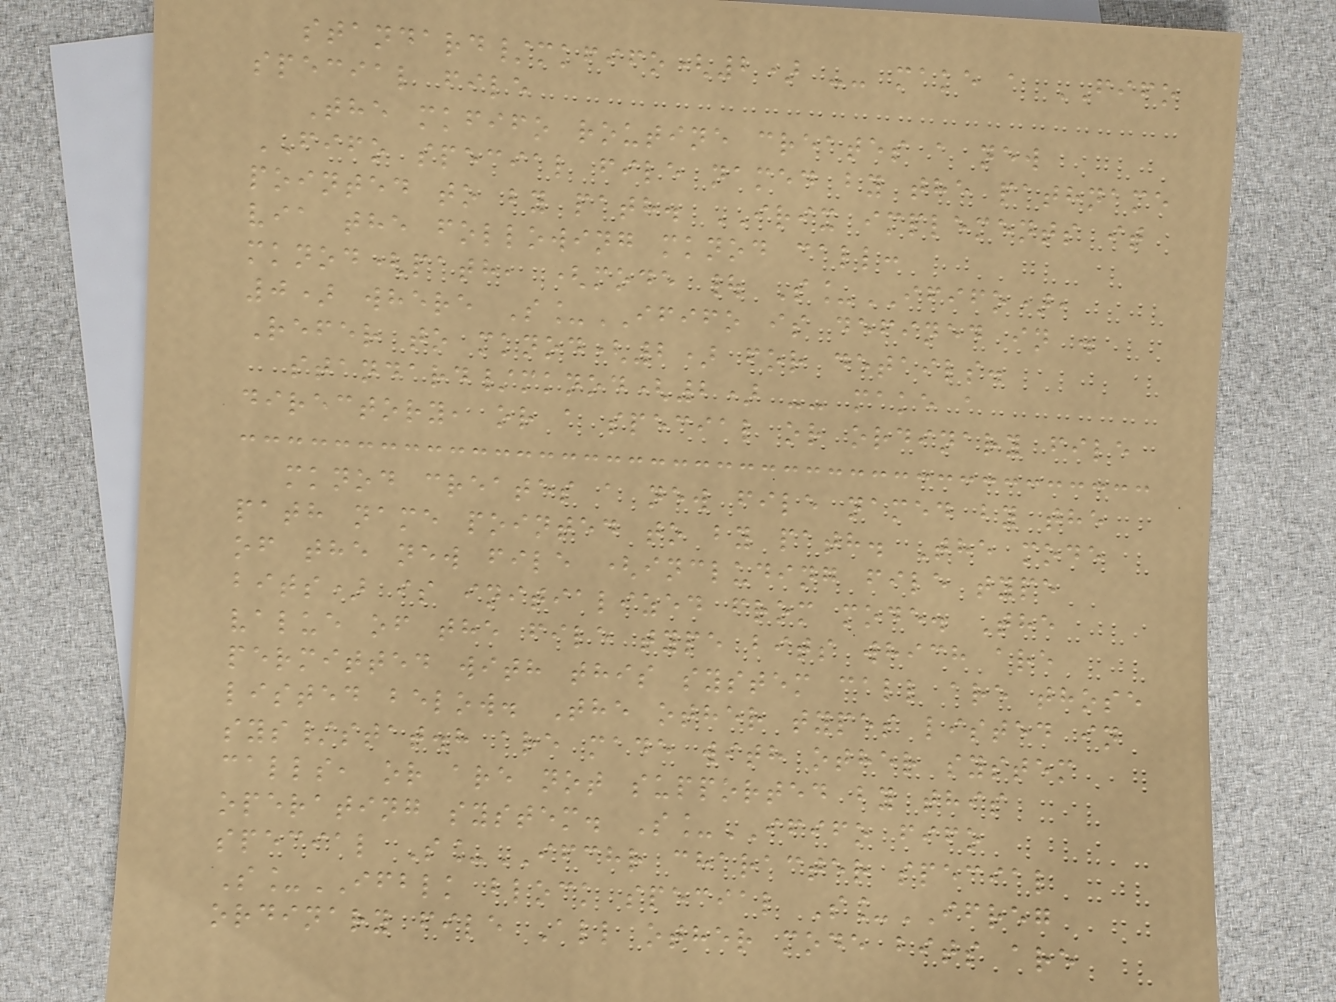standard/mkfifo(2) -- make a FIFO
special file
The mkfifo routine creates a new
FIFO special file named by the pathname
pointed to by path. IRIX implements it
via the following mknod call:
mknod(path, (mode | S_IFIFO),
0) where S_IFIFO is defined in .
Refer to mknod(2) for details.
standard/mknod(2) -- make a
directory, or a special or ordinary file
mknod creates a new file named by the
path name pointed to by path. The mode
of the new file (including file type
bits) is initialized from mode. The
value of the file type bits which are
permitted with this system call are those
listed below. The other types listed in
sys/stat.h are made with other system
calls, or are not supported by this
operating system. S_IFIFO fifo
special S_IFCHR character special
S_IFBLK block special S_IFREG
ordinary file All other mode bits are
